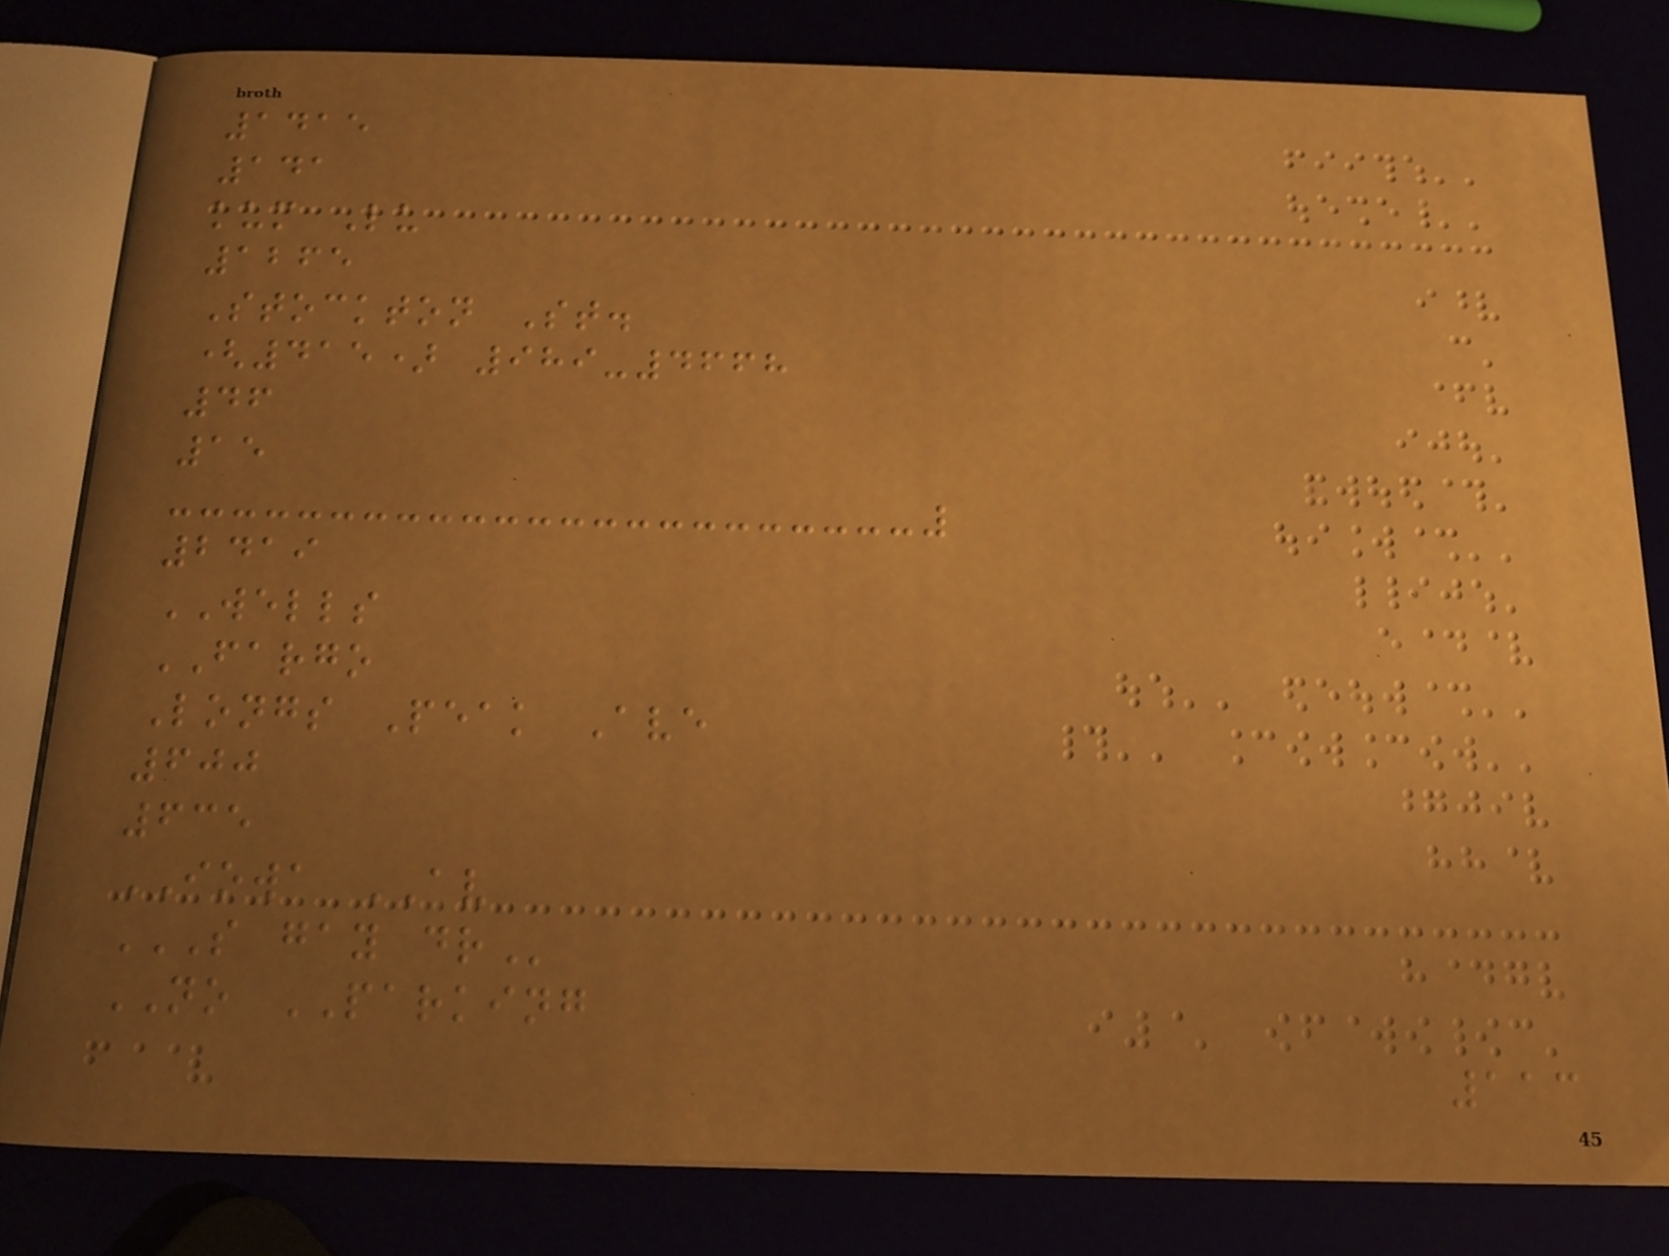1415
141
kum Lu
1265
Stockton St.
(415) 989-4668
46
15
2419
WELLS
FARGO
Longs Peak Ave
600
635
IOWA AV
S GAY DR
NO PARKING
113
